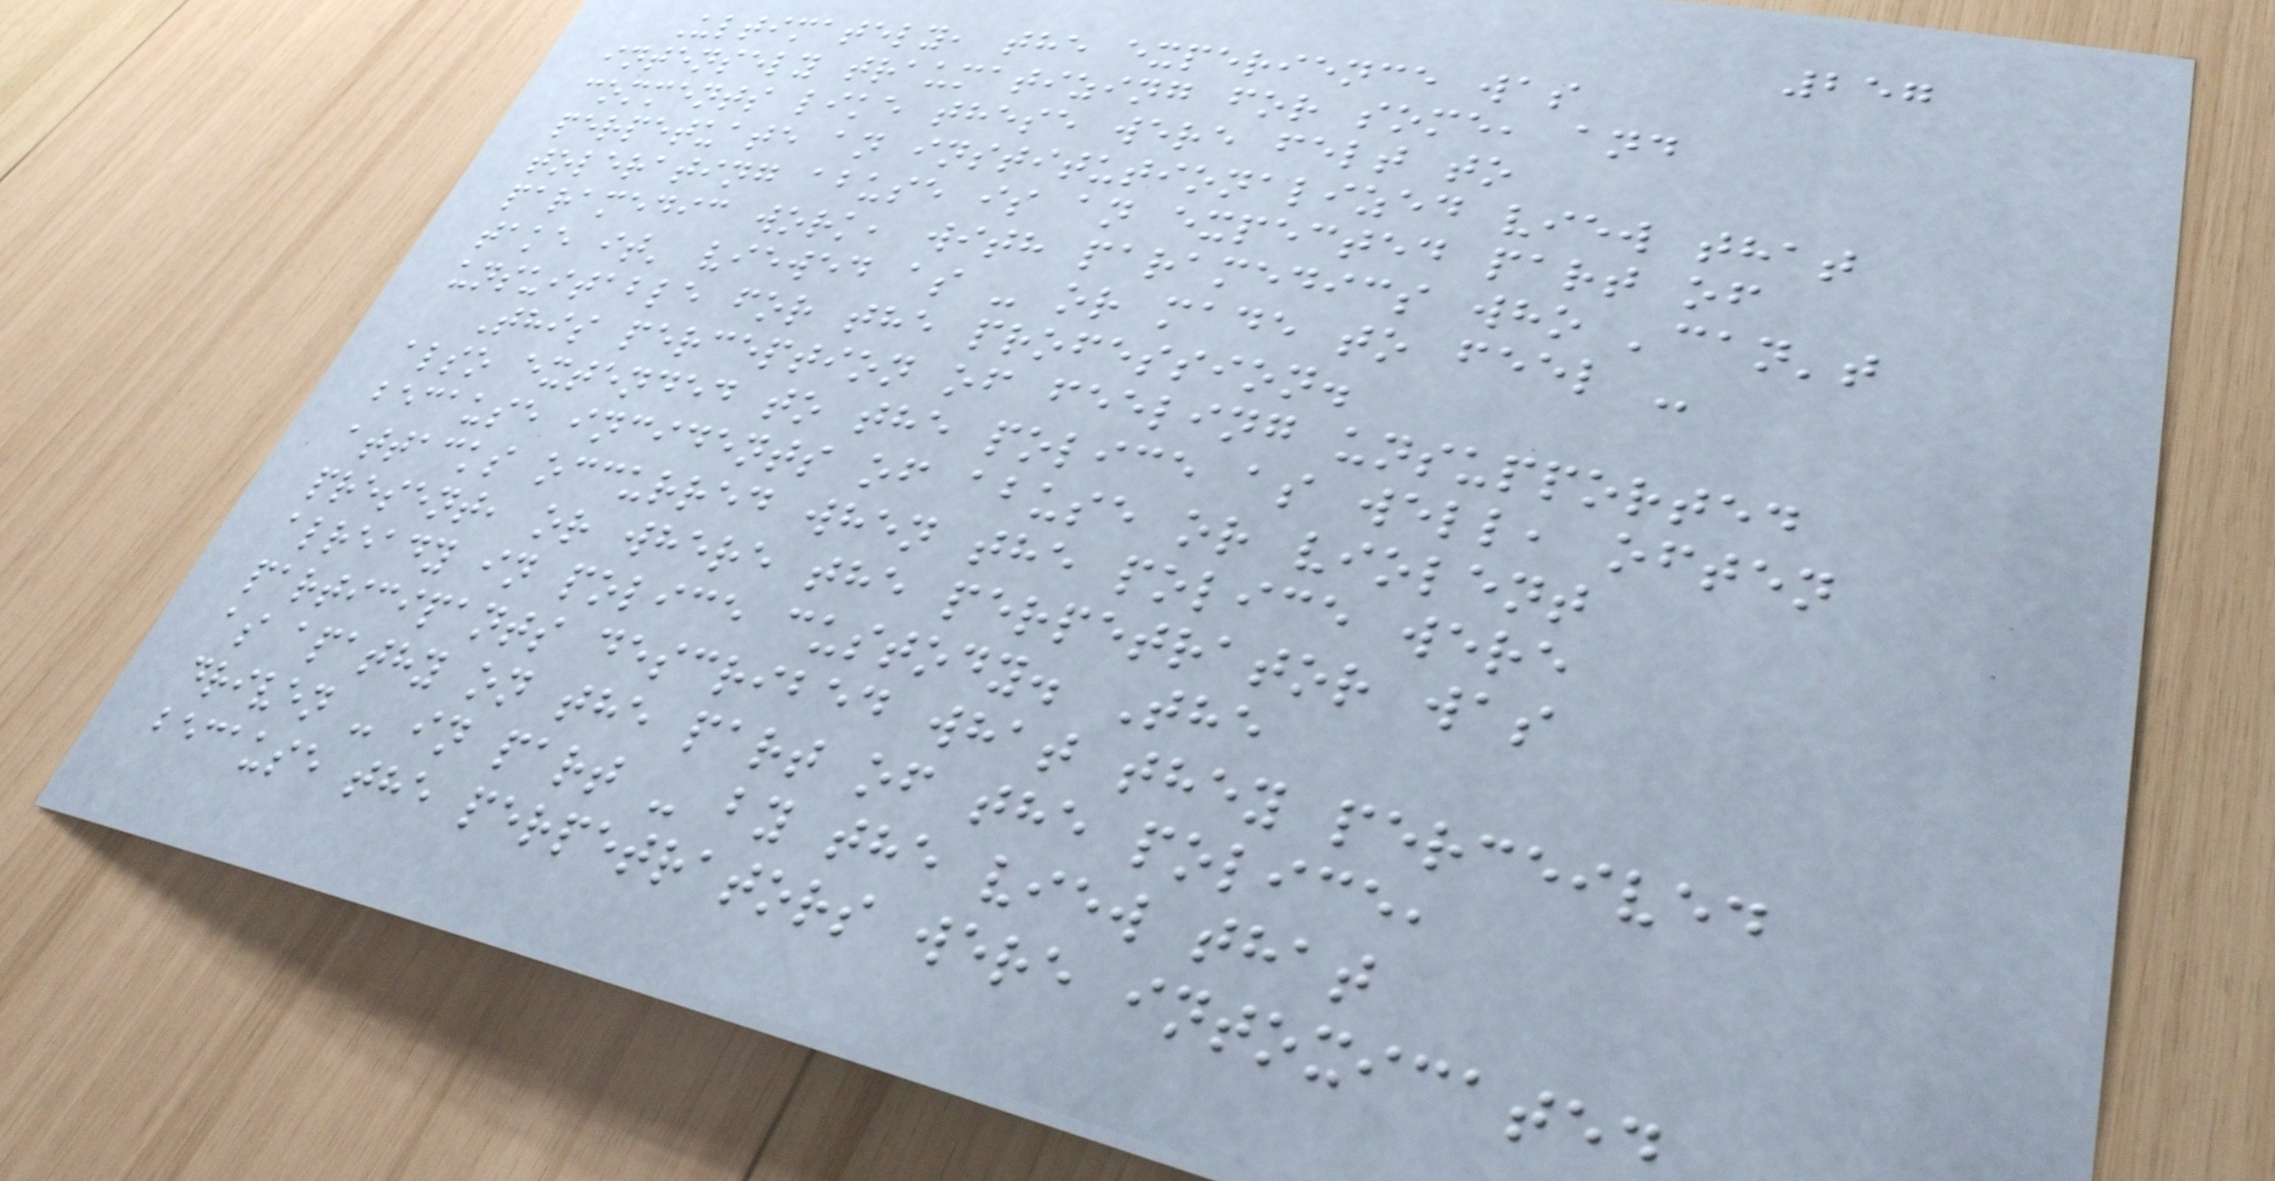257
Ultimately, the experience was
intensely traumatizing for some, and
comments like these were felt to
perpetuate an institutionalized view that
tolerating abuse is an expected part of
paramedic work, with paramedics who 'can't
take it' viewed as - or made to feel -
unsuitable for the profession.
This perception of feeling unsupported
also extended to the police as well, often
because incidents of abuse or violent
attacks occurred when the police were
present, or where the perpetrator was
already in police custody. The
participants described what they perceived
as apathy on the part of the police,
driven - in part - by the view that
because the perpetrators were intoxicated
